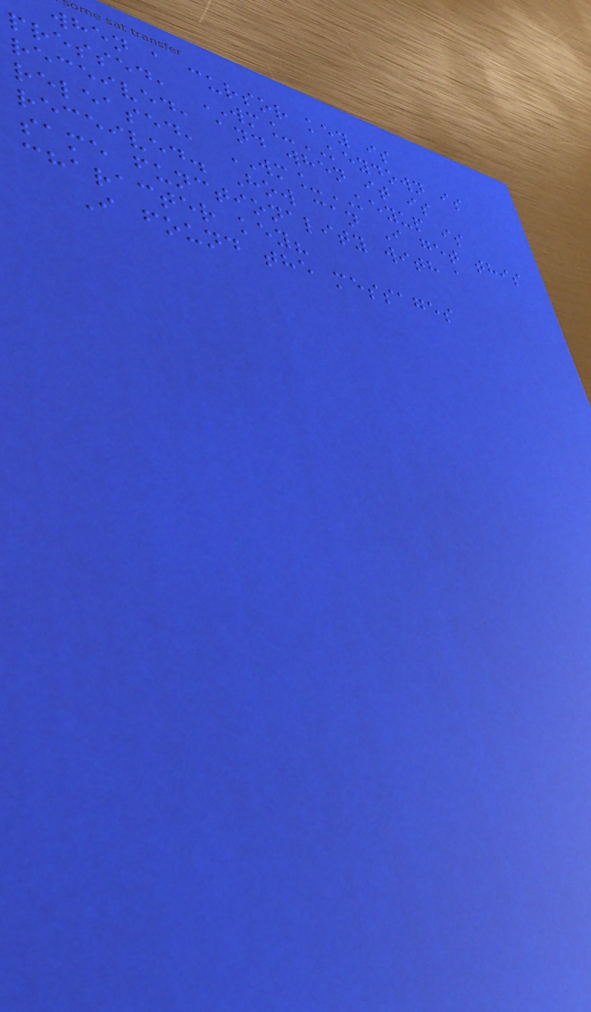when a cursor key is
pressed, WM_KEYDOWN is
received, and when it is
released, WM_KEYUP is
received. How can I get this
same functionality with a
character key?
I found the messages
